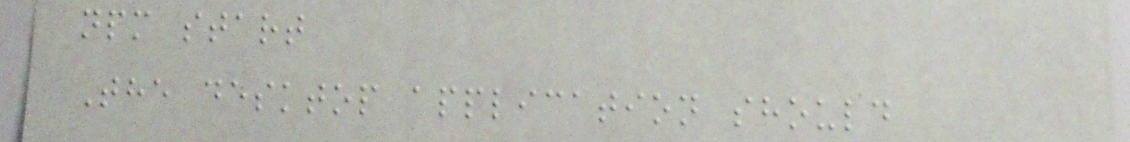npm start
The desktop application should
